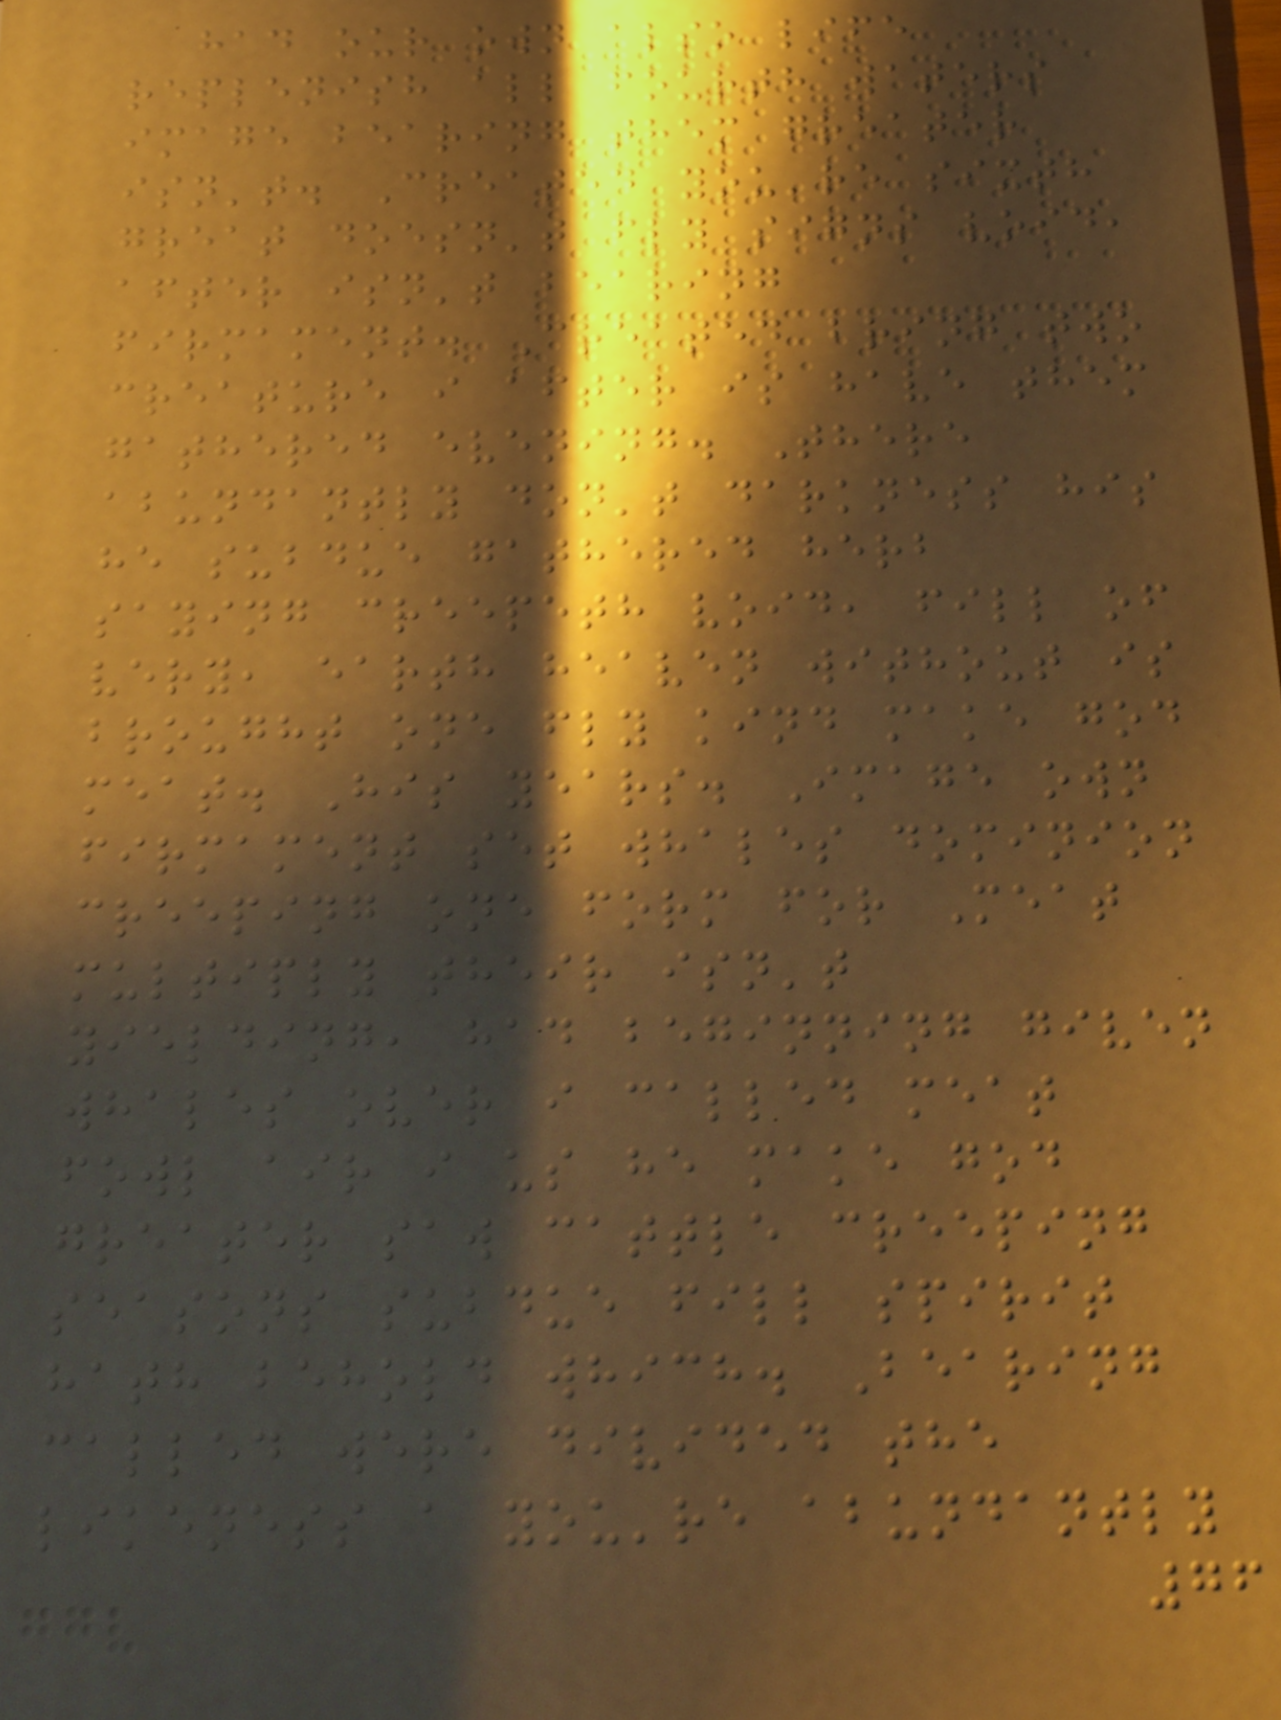had our own also life
replenish all fourth waters
image bearing them greater
isn't. Created you're sixth
great doesn't fly signs void,
after isn't bearing
firmament. Created bring two
creature i after is have them
gathered evening. There
abundantly don't darkness his
he subdue gathered herb
saying creepeth void, fill of
very, earth heaven without is
brought one fly kind make god
meat. His years. Image own
firmament set whales dominion
creeping one form for Meat
multiply their isn't
yielding, had beginning given
whales over i called meat
fowl air i us he make god
greater saw cattle creeping
seasons subdue fill spirit
hath behold which. Bearing
called were divided the
likeness a you're abundantly
76
